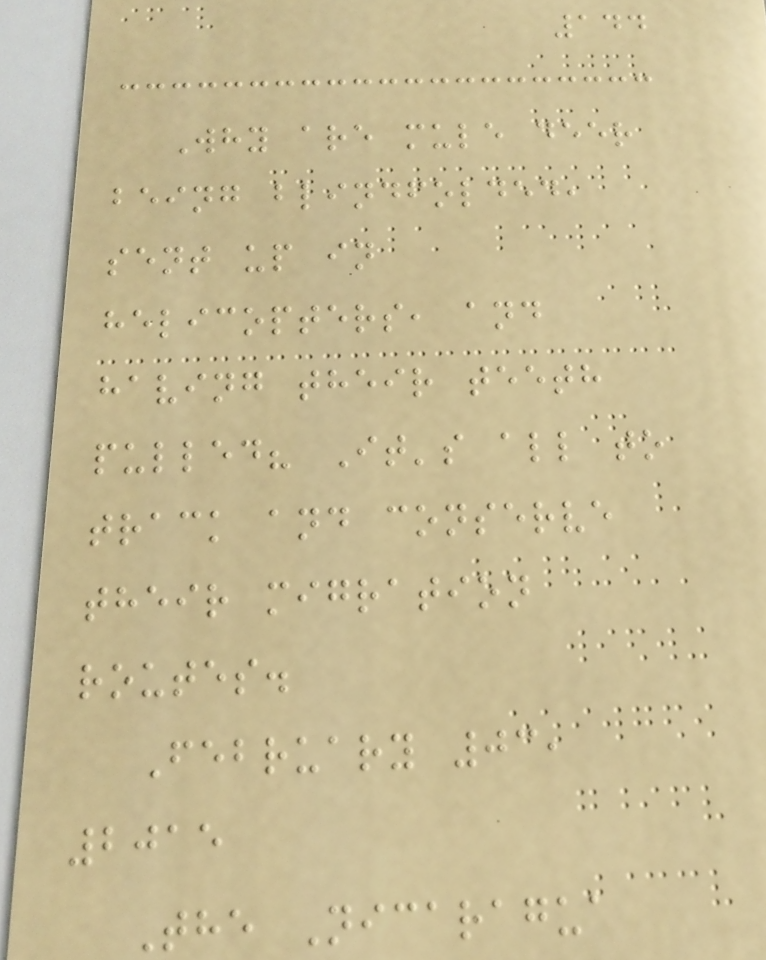144
Why are mule deer
being blindfolded,
sent up in
helicopters, and
having their teeth
pulled? It's all to
track and conserve
their migration
routes.
February 03,
2015
The Nicaragua
